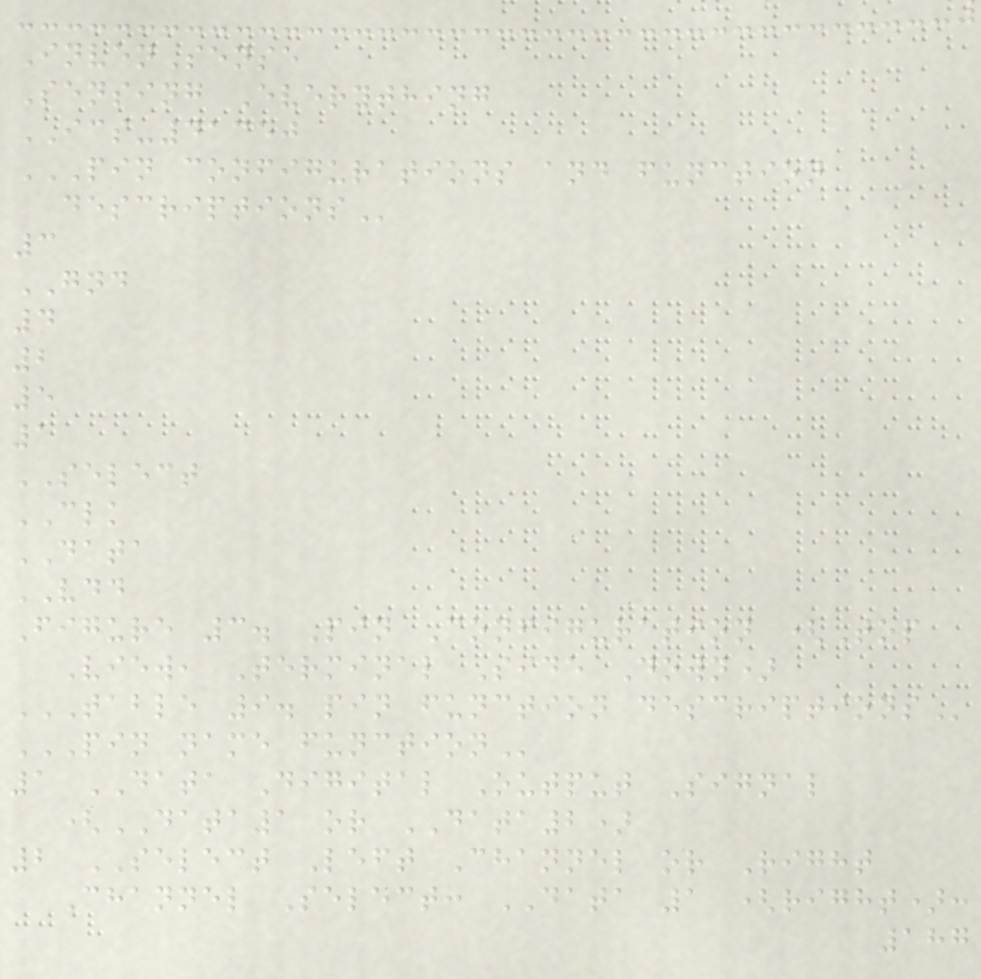InvenSense
Sensing Everything
ICS-41350
PIN CONFIGURATIONS AND FUNCTION
DESCRIPTIONS
3
GND
4
2
5
1
SELECT
CLK
DATA
VDD
Figure 3. Pin Configuration (Top
View, Terminal Side Down)
TABLE 9. PIN FUNCTION DESCRIPTIONS
PIN NAME FUNCTION
1 DATA Digital Output Signal
(DATA1 or DATA2)
2 SELECT Left Channel or Right
Channel Select: DATA 1 (right):
187
